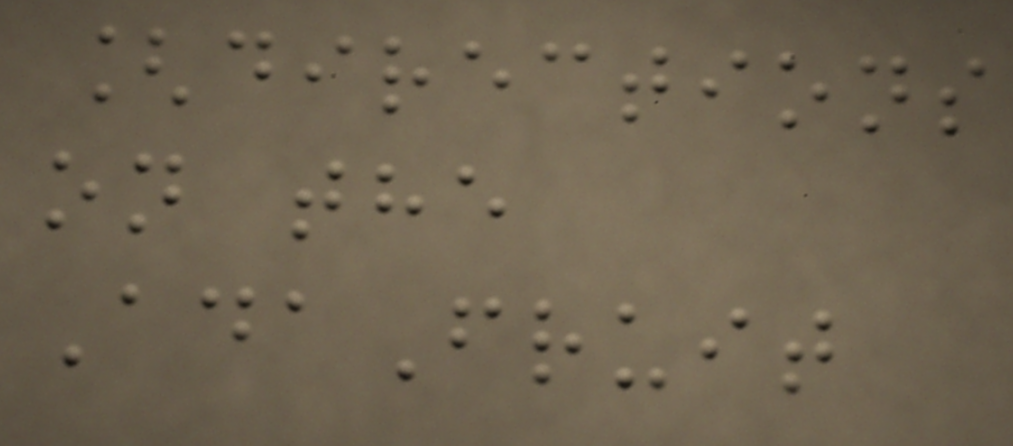[directions
on the
AdaFruit
